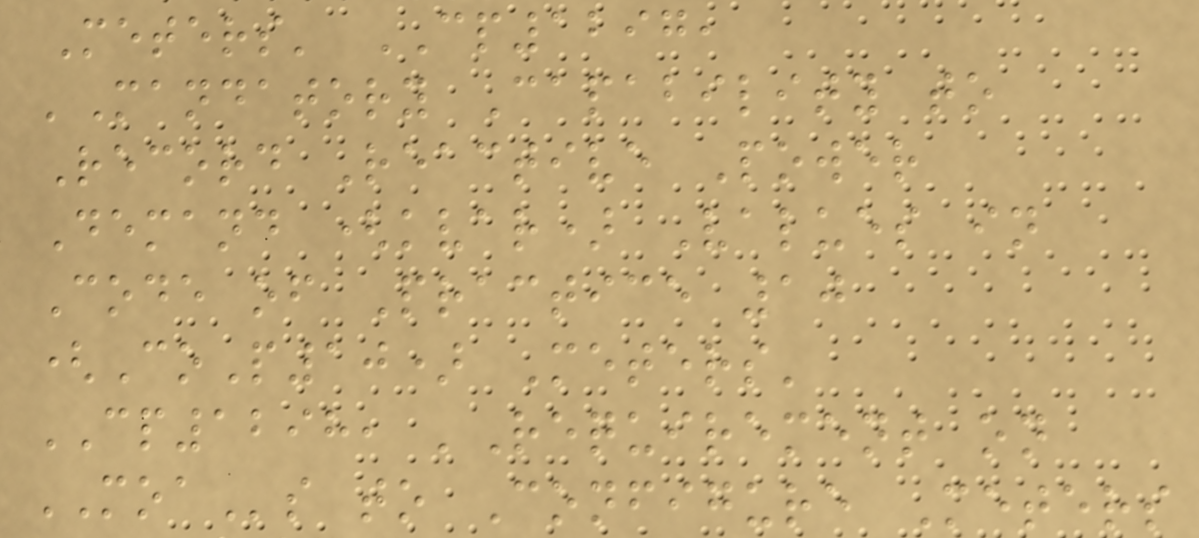Meters' CP1297,
'Mandatory Capability to
Record Reactive Power
Demand (kvar) Values in
Code of Practice 10
(CoP10) Meters'
CP1298, 'Requirement on
MOAs to Configure Meters
